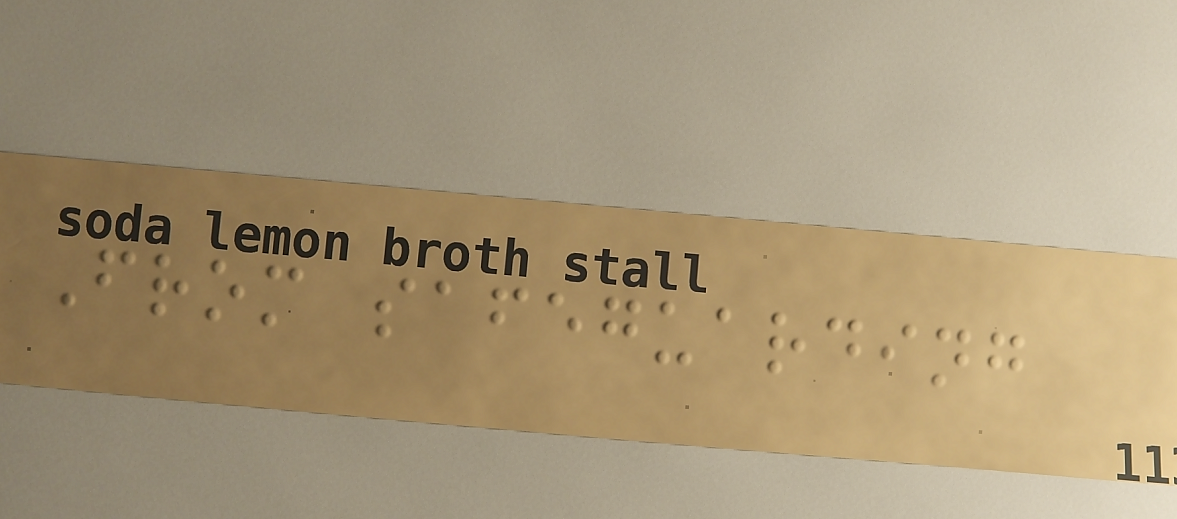From safeguarding
